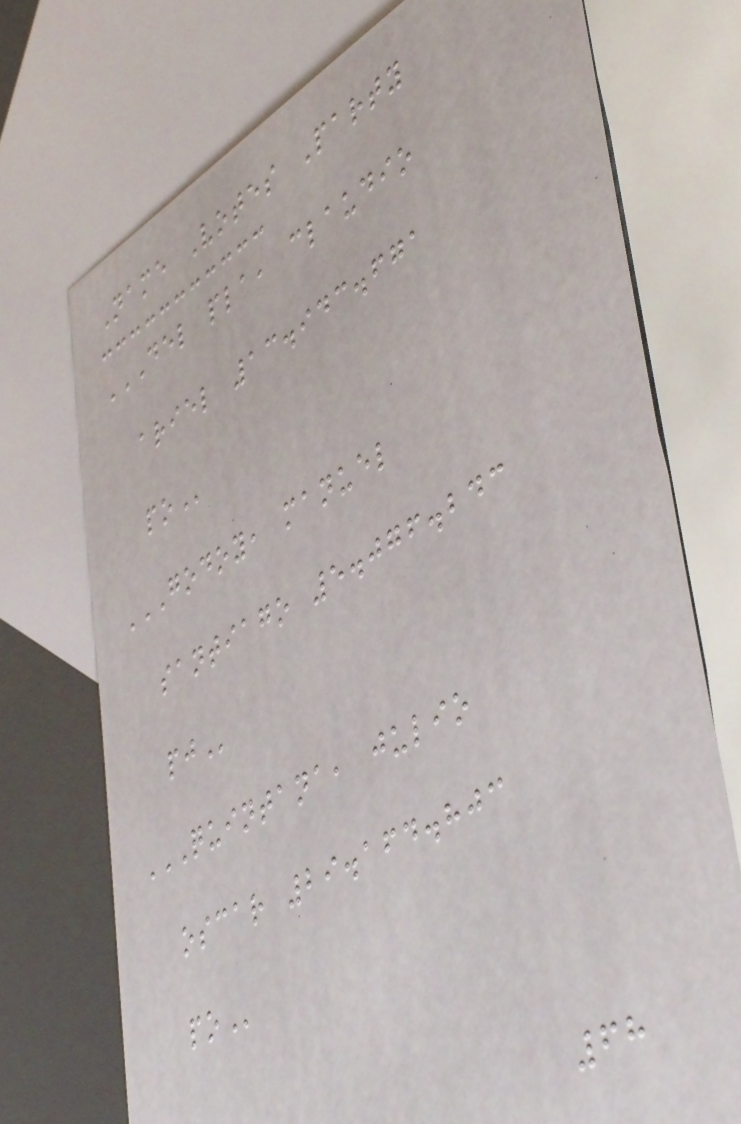Name Votes Party
DEL PLA, CLAUDIO
ARIEL 13.943.671
PO
GODOY, MANUEL
SANTIAGO 5.076.243
PJ
QUINTANA, JULIO
OSCAR 29.164.803
PO
68
